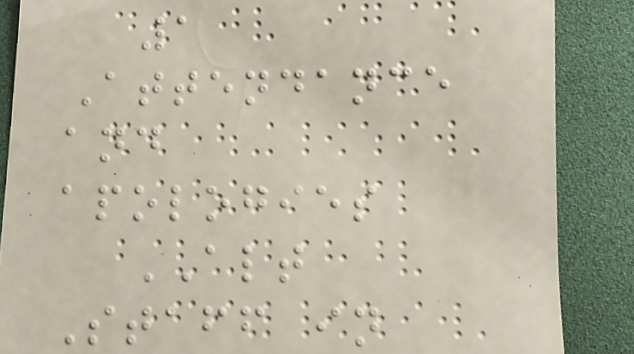1
Attendance
and
apologies
ALT
Staff in
